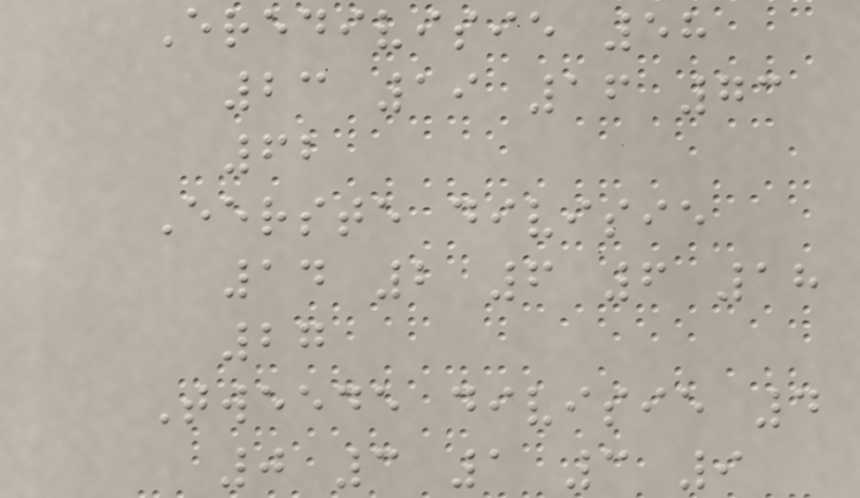Eredivisie 58
23 19 16 73
62
Eerste divisie
14 2 6 6 18
27
Tweede divisie 4
0 3 1 3 9
